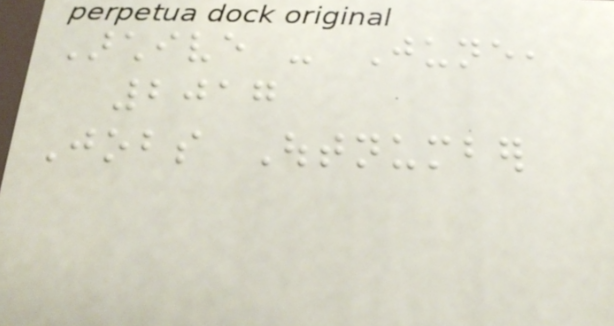Archive - June,
2017
Jobs Outnumber
